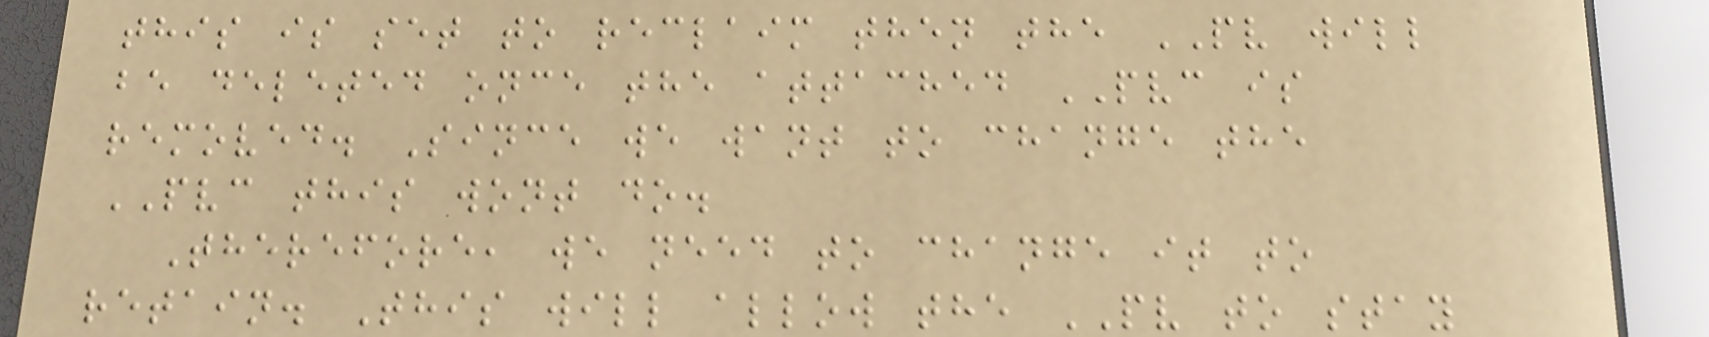this is set to reclaim then the PV will
be deleted once the attached PVC is
removed. Since we want to change the
PVC this wont do.
Therefore, we need to change it to
retain. This will allow the PV to stay
